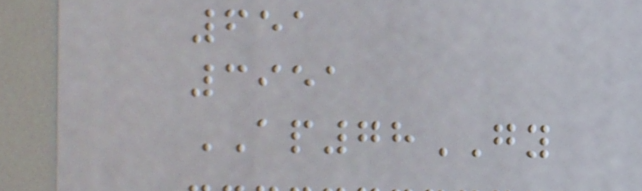651
3951
AP78GY
